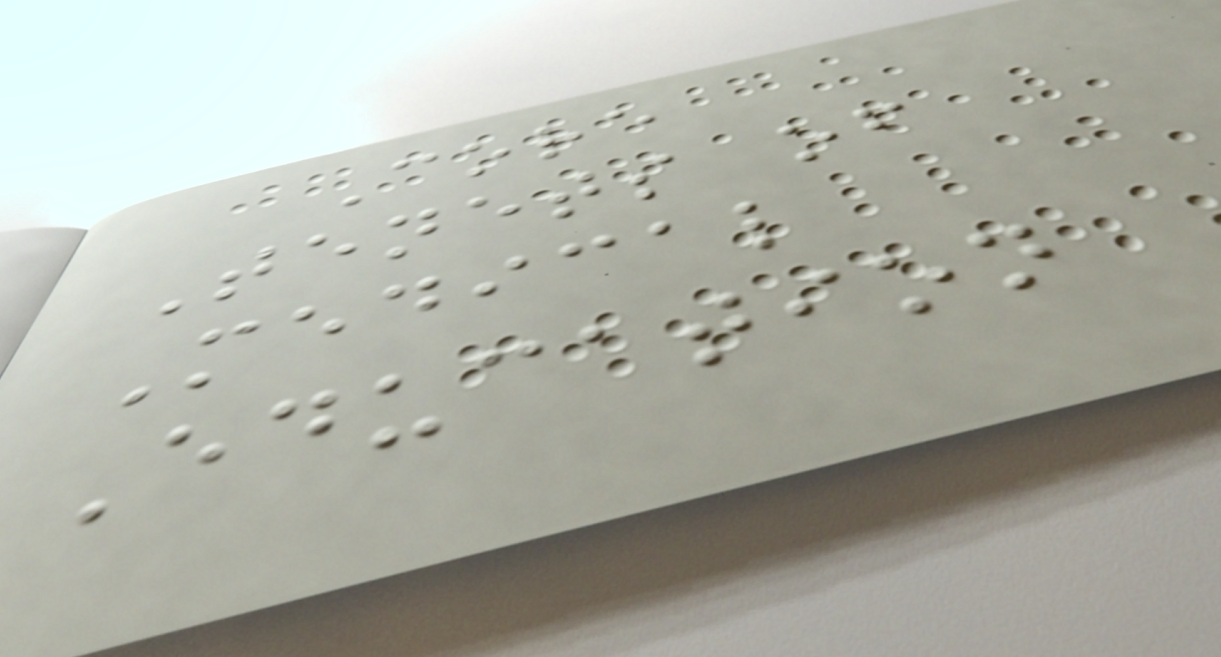Core
Tenets of
Medical
Education
